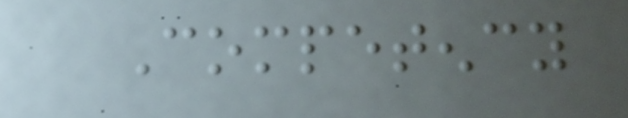Competency
